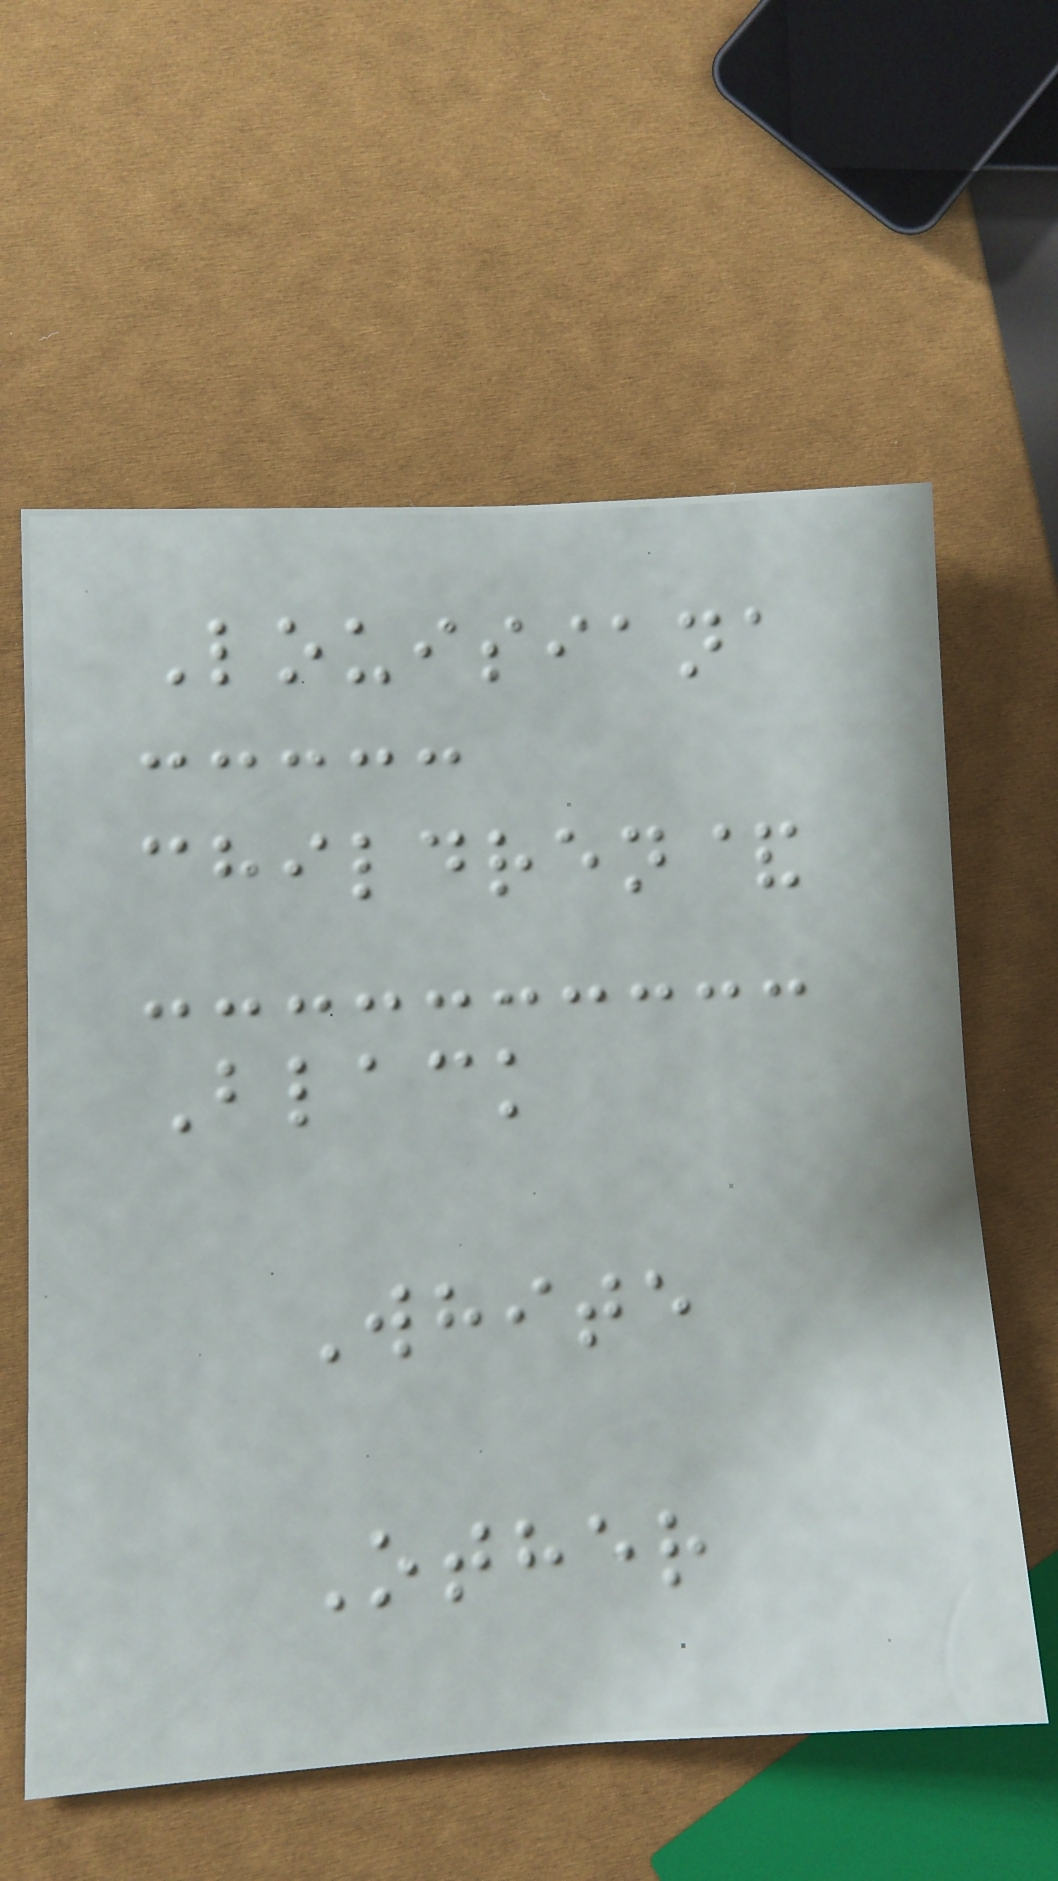Louisiana
children&
Black
White
Other
